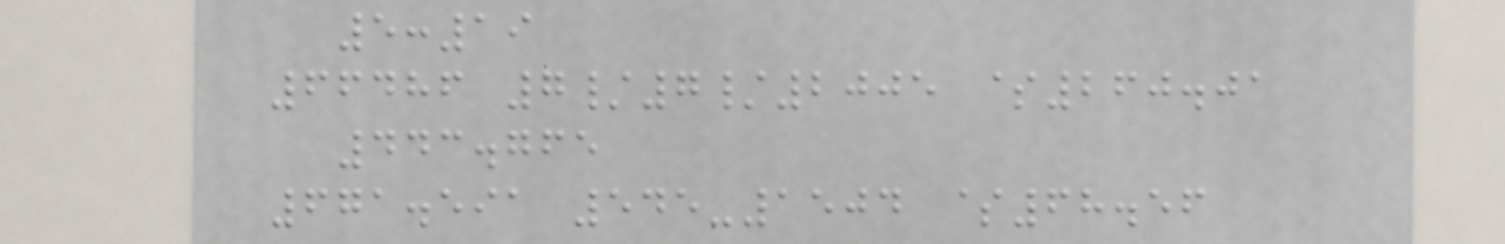5:19
66486 7/7/2005 $260.01
443.765
671.591 545-1504 $68.56
